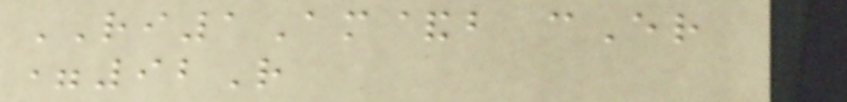RI1Am&b cEr
=92R
